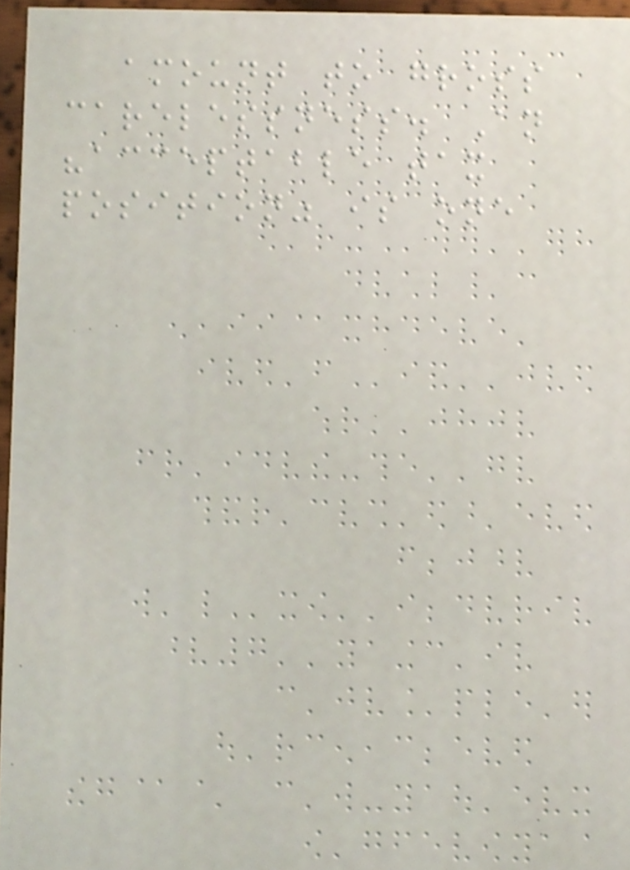amount to gross
carelessness. An
"acceptable tax
position" is one
